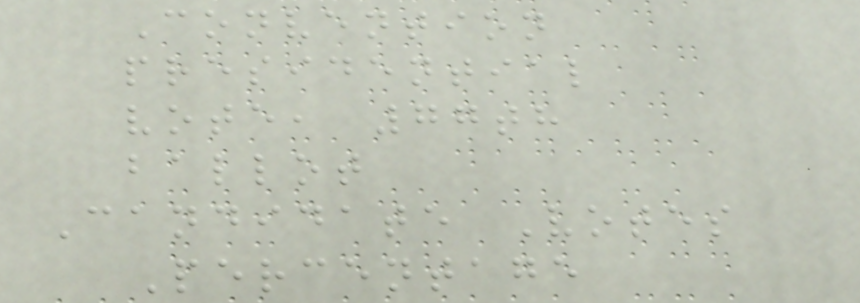Convention
presidential
vote, 77th
ballot
Candidate Votes
Percentage
